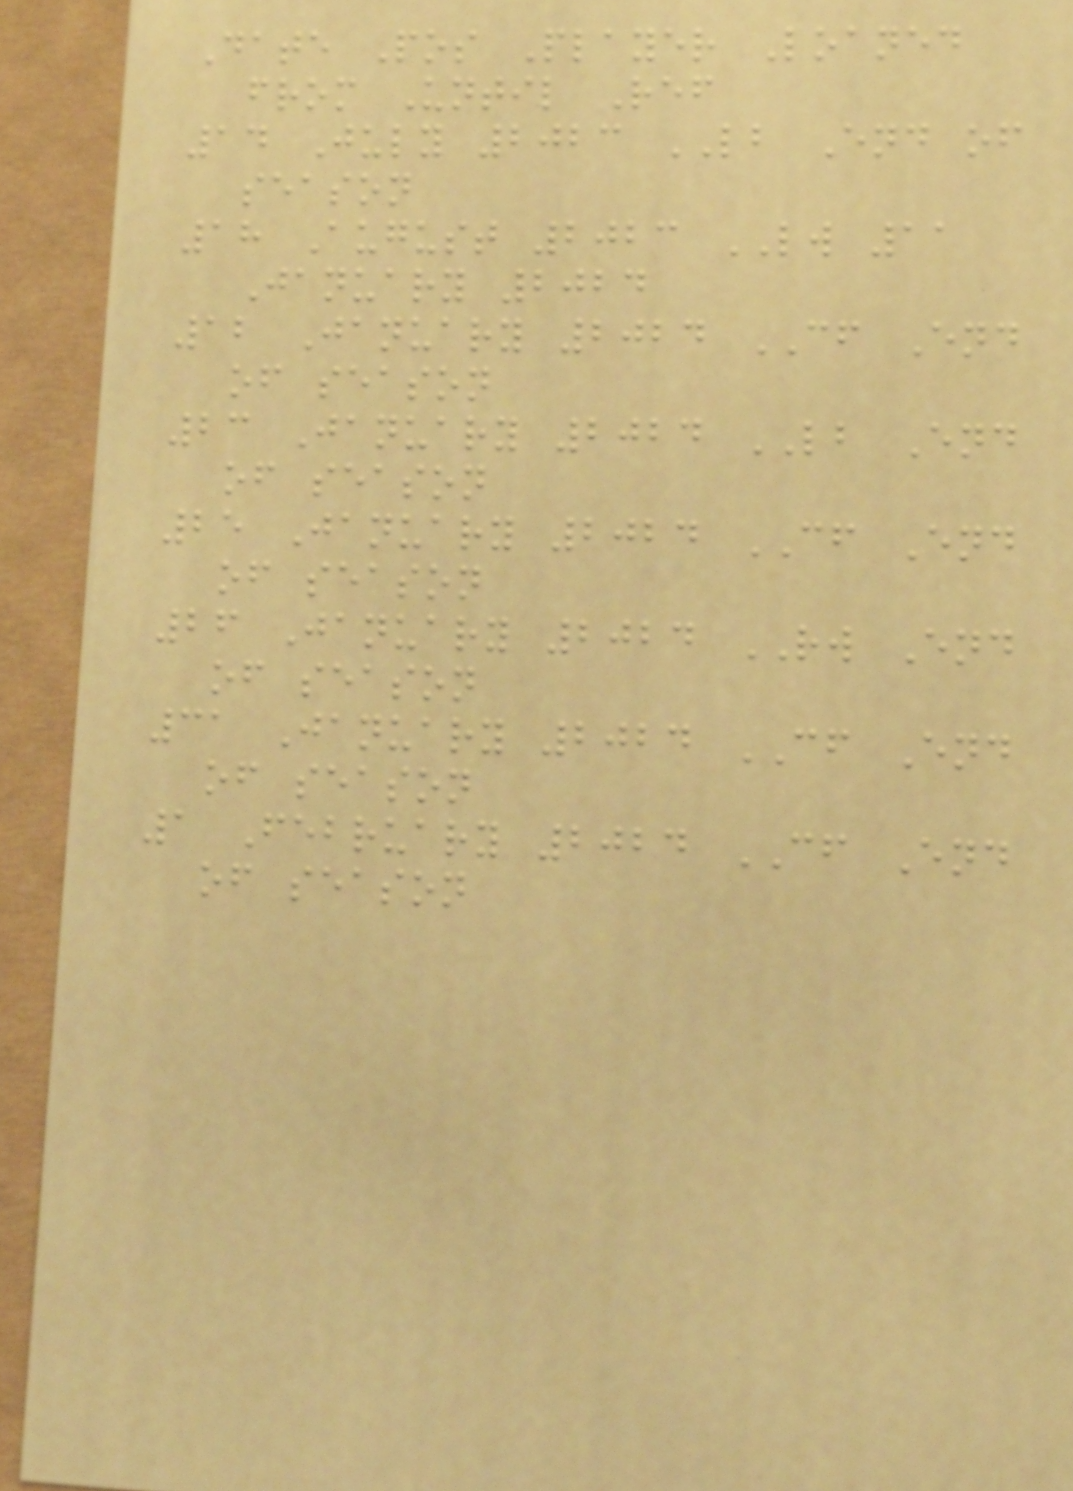Date Pos Player Loaned
from Until Ref
14 July 2023 LB End of
season
18 August 2023 LW 11
January 2024
12 January 2024 CF End
of season
23 January 2024 LB End
of season
25 January 2024 CF End
of season
26 January 2024 RW End
of season
31 January 2024 CF End
of season
1 February 2024 CF End
of season
